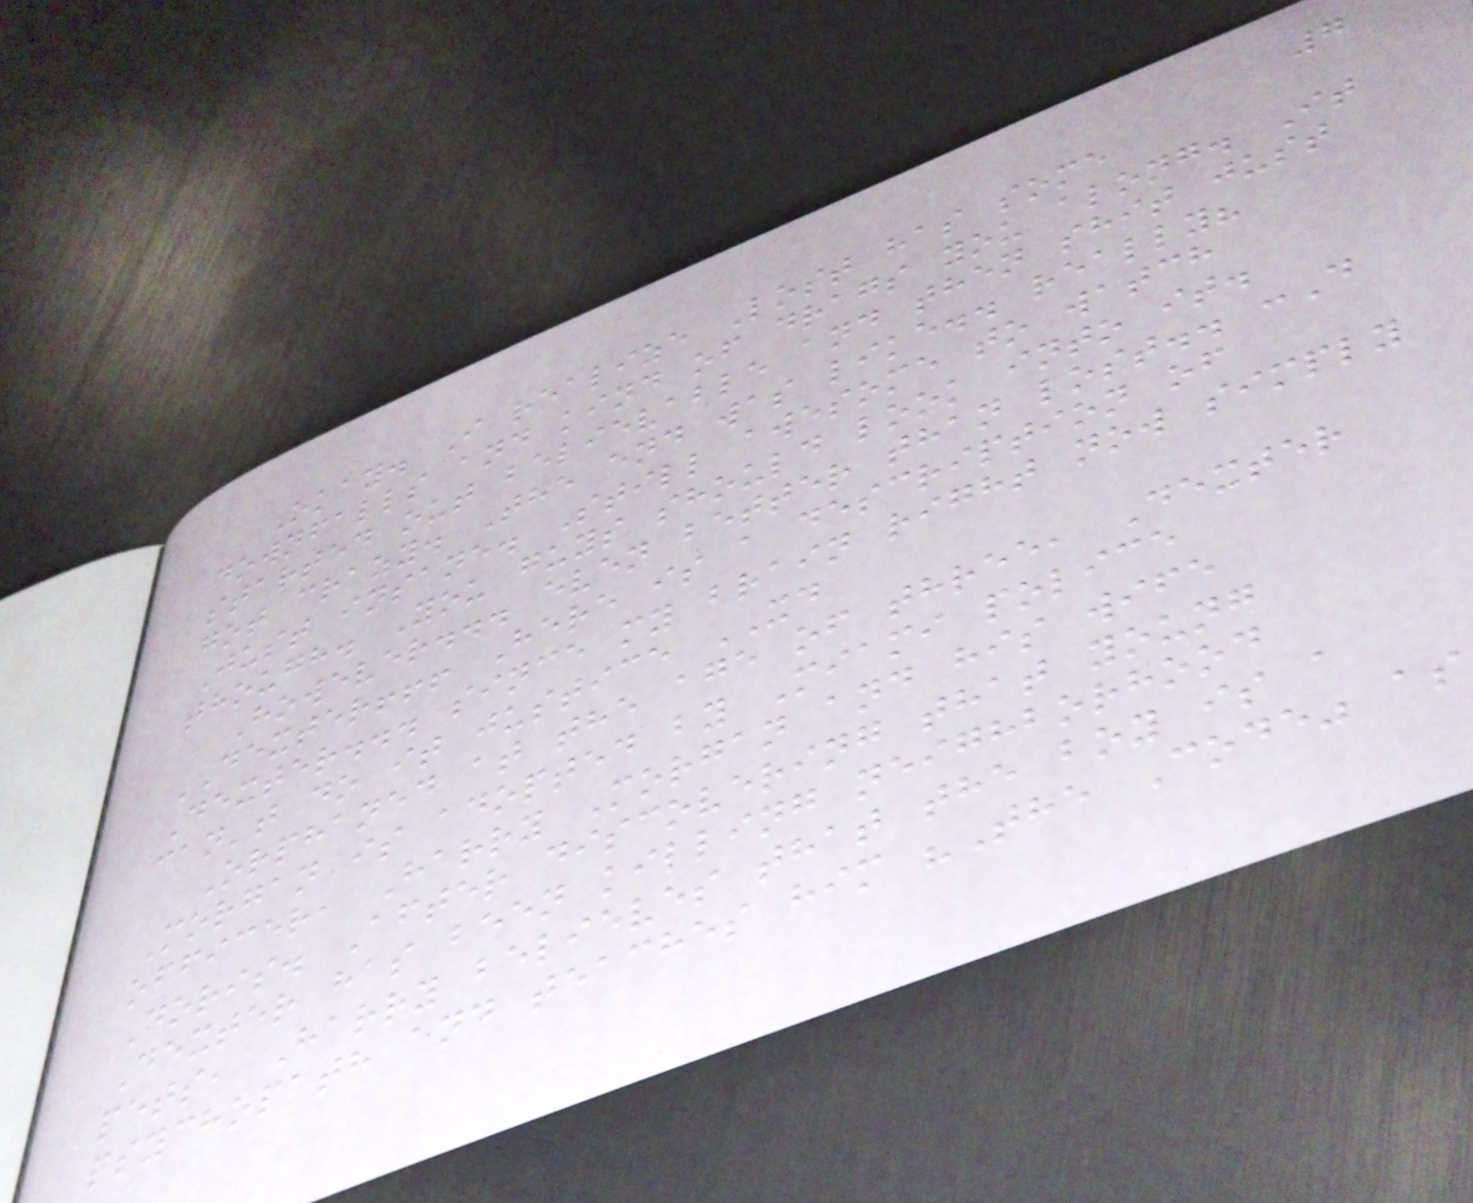7
Okay. I realize Lost has some
downfalls and kind of drags you along. It
started out believable and then shit just
got crazy. The end was like.. really?
Just insane. Still awesome to watch
though. You guys should look into it.
However... even better than lost.. :D
DEXTER!!! Here is a description of
Dexter... since my brain right now simply
can't do it justice XD
Orphaned at the age of three, Dexter
Morgan is adopted by Miami police
officer, Harry Morgan and his wife
Doris. After discovering that young
Dexter has been killing neighborhood
pets, Harry believes that the boy is a
psychopath and teaches him "The Code" as
